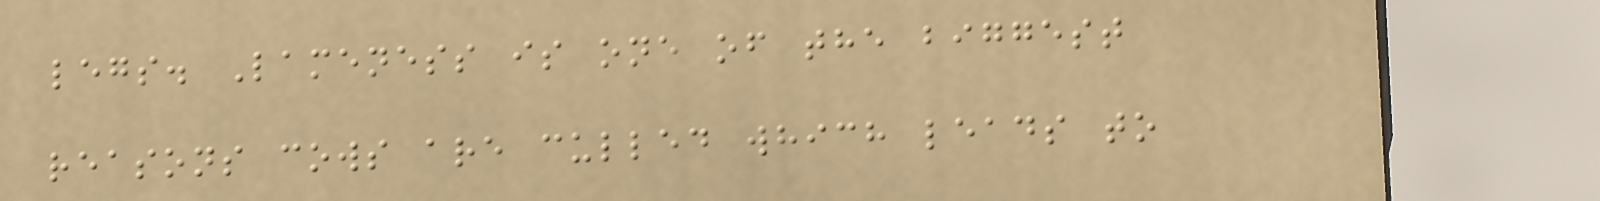legs. Lameness is one of the biggest
reasons cows are culled which leads to
